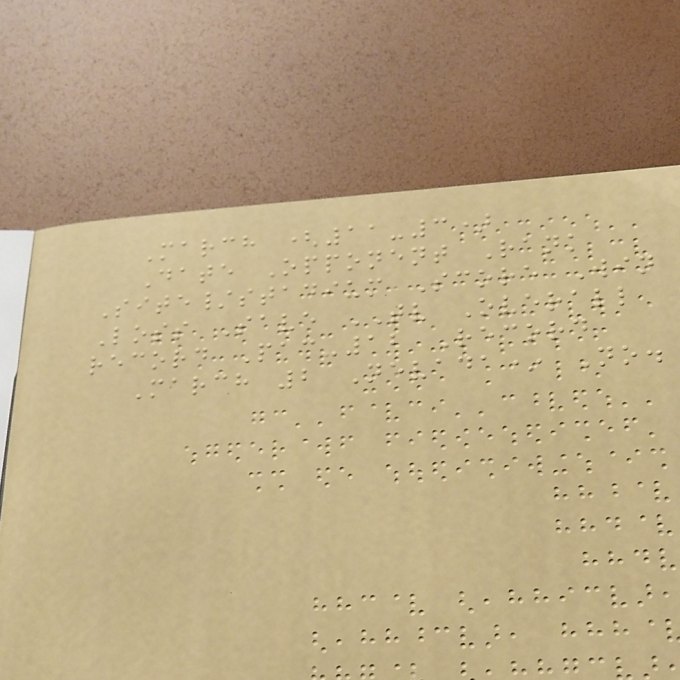March (11-3)
Date Opponent Rank
Site/stadium Score Win
Loss Save TV Overall
record Pac-12 Record
March 2 Nevada* No.
